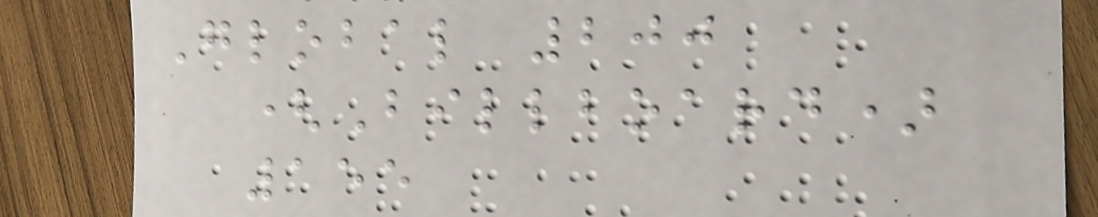Global 200
(Billboard)
155
